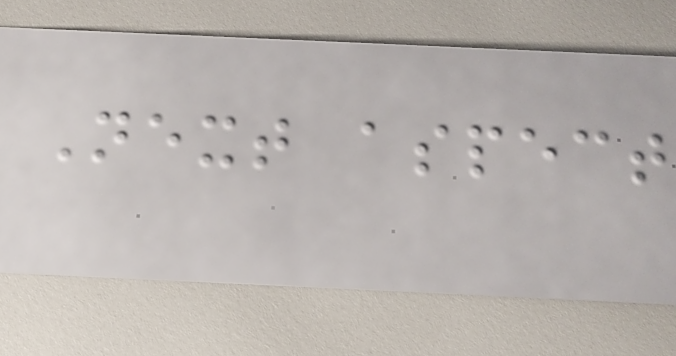Next aspect
